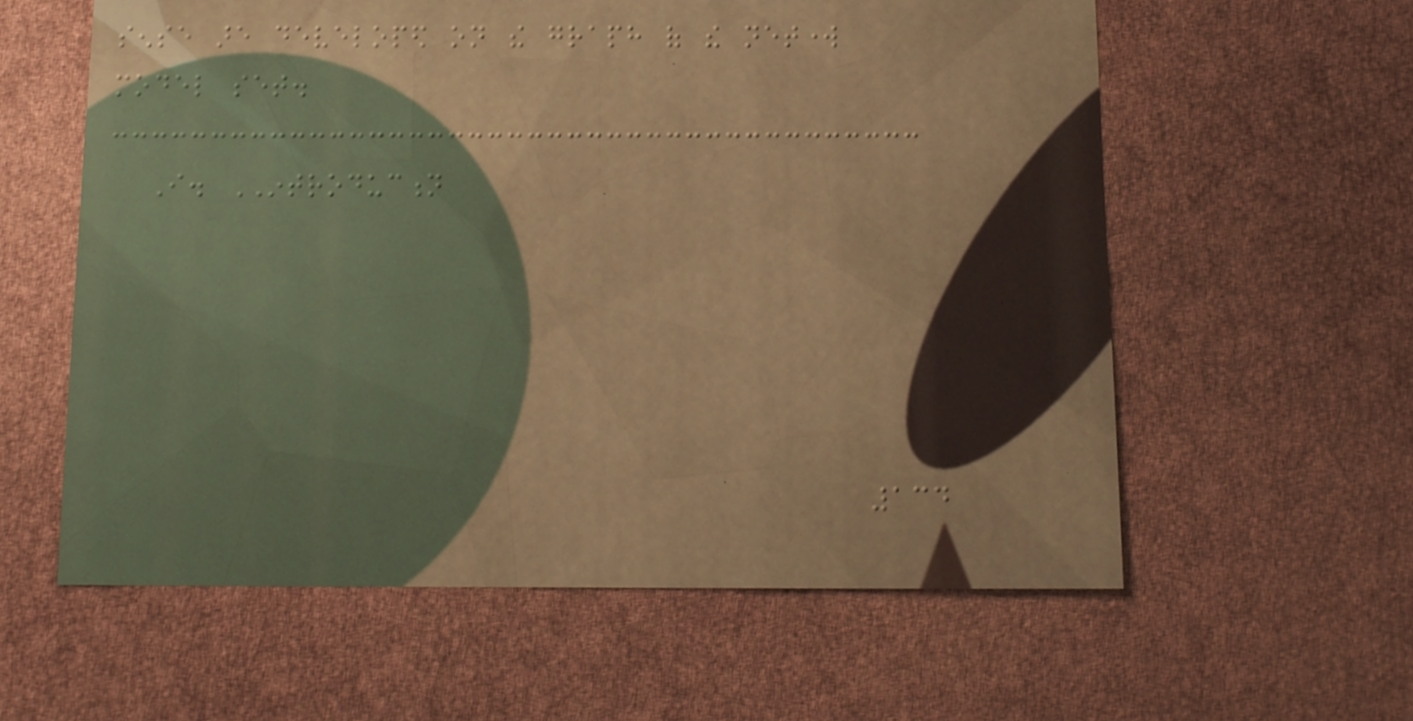sense are developed on the graph of the network
model set.
I. INTRODUCTION
134
